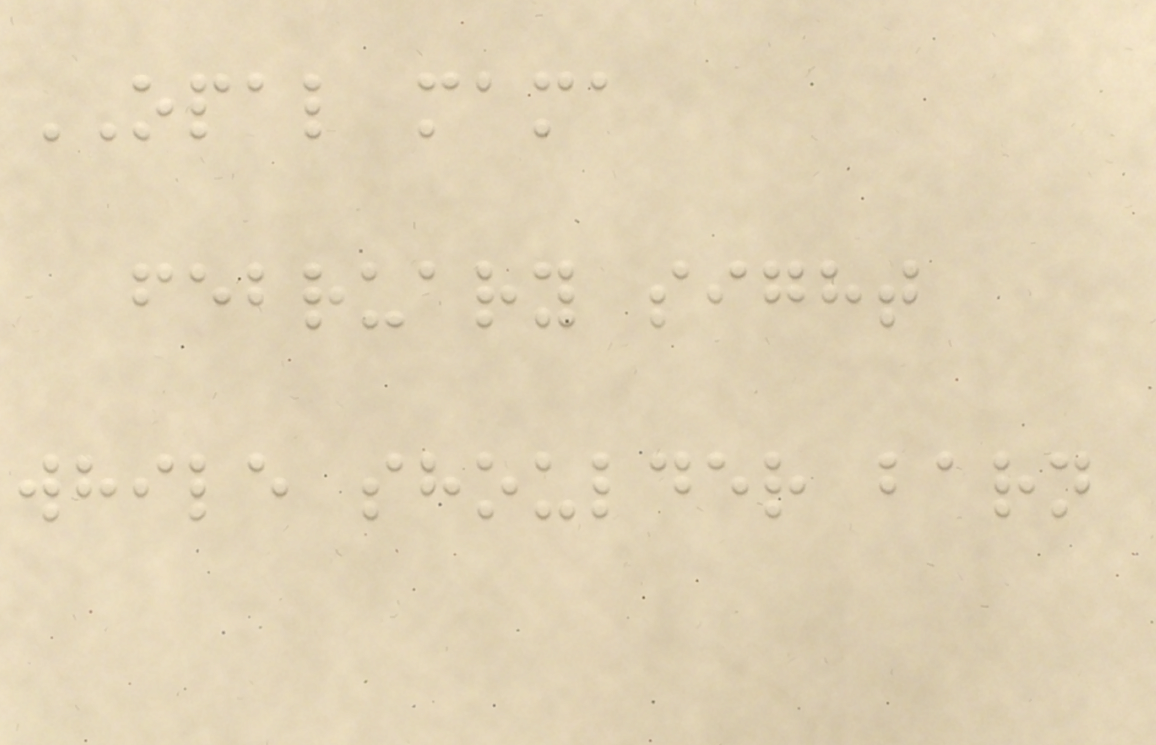OPAL mama
february sight
while shoulder barn
